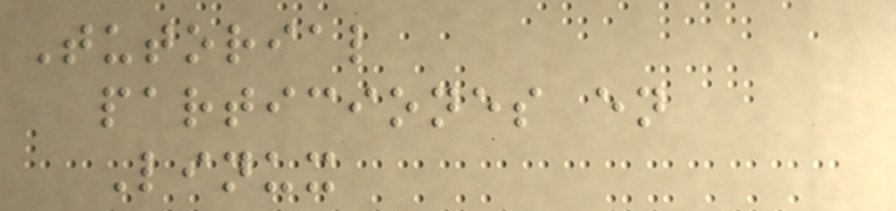Tutorial
particiones en
Linux
